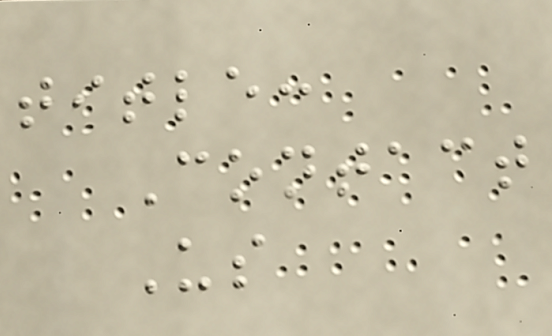title:
Contact
Us
